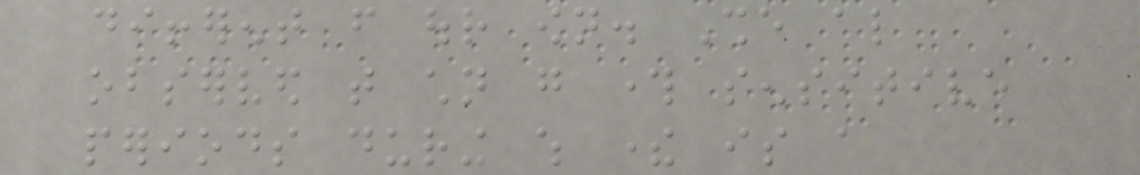different from our own. She also
observed that children go through sensitive
periods during which there is a
